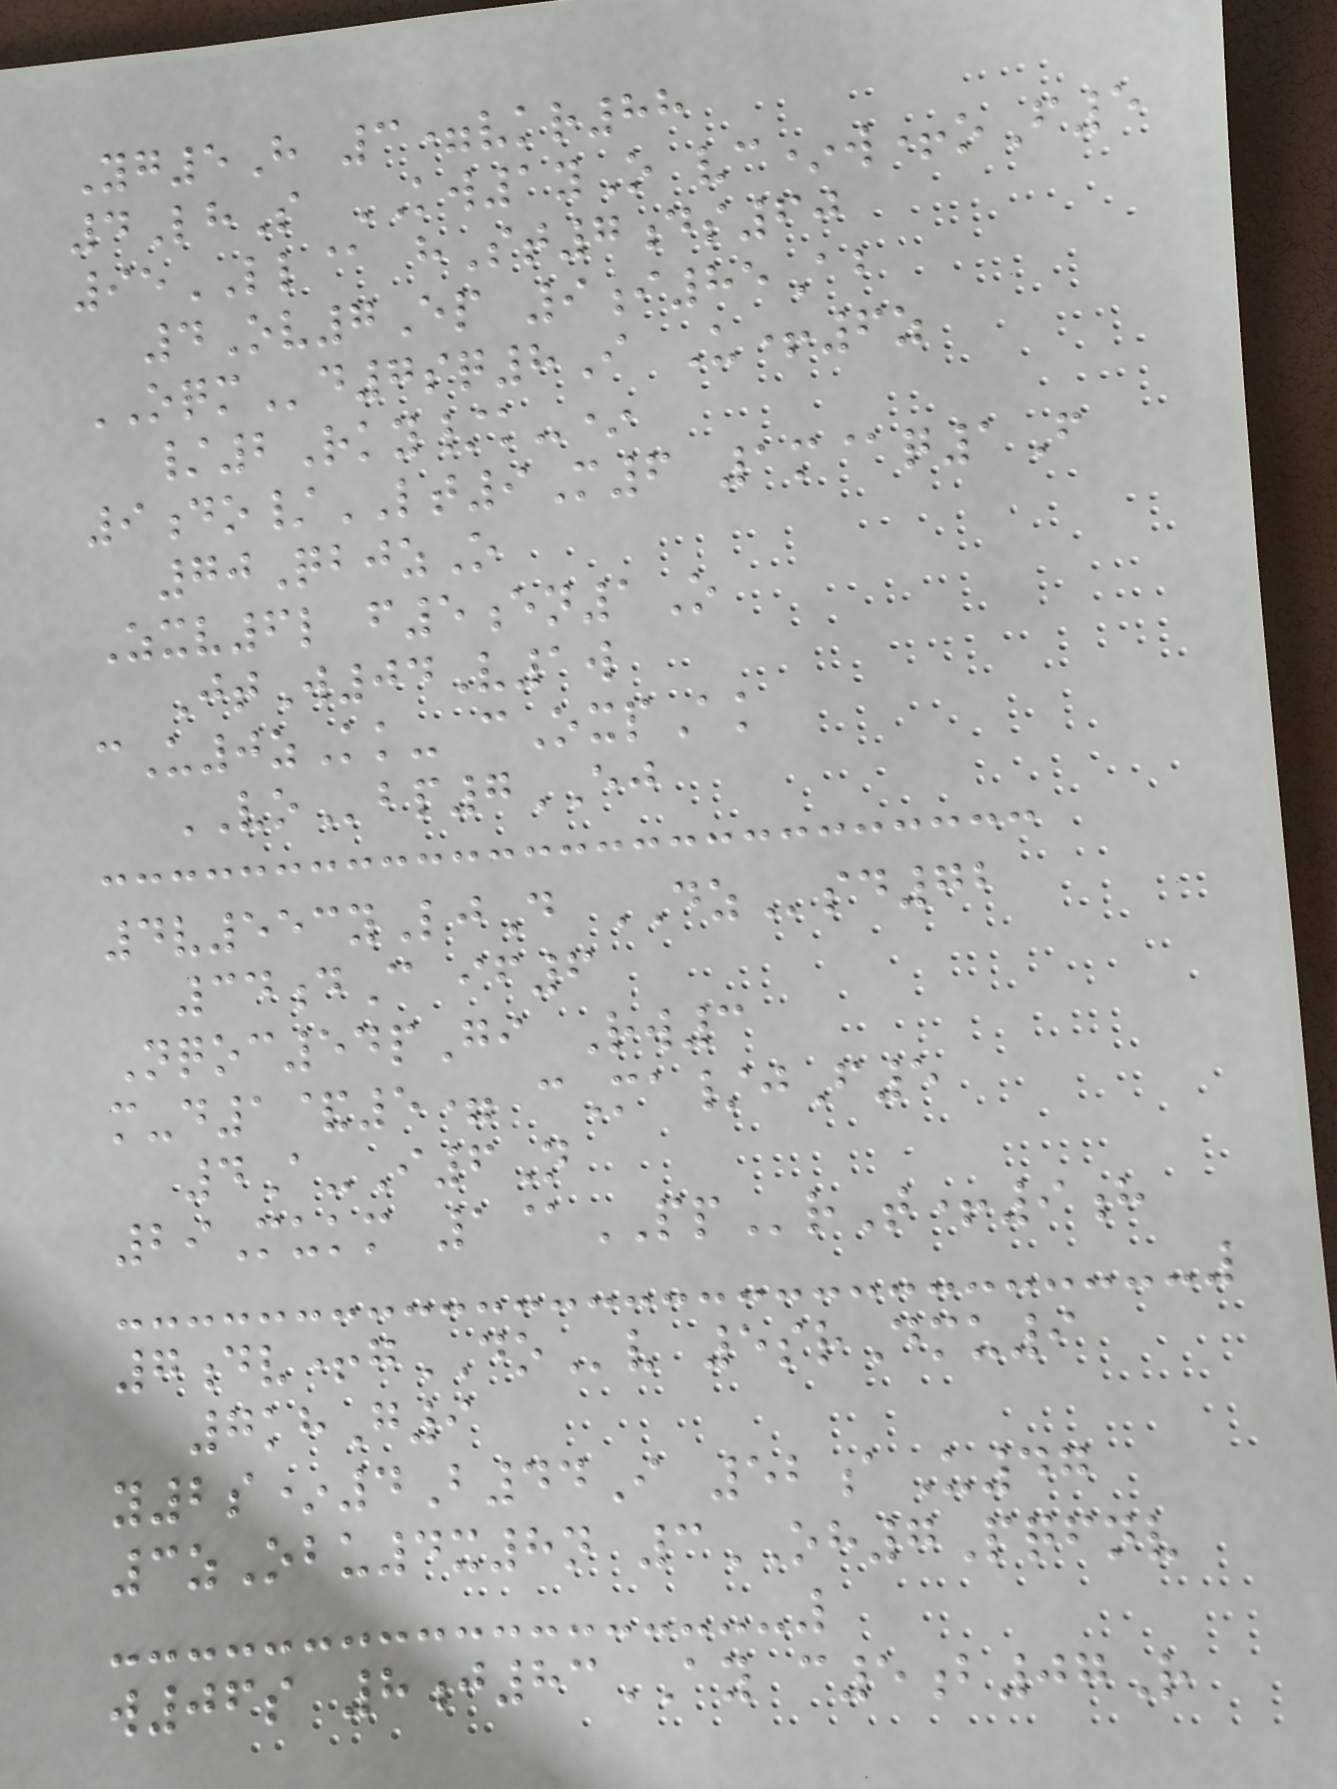Yg5H 3=vkr88
4LhS KW1yO vc*w+oF5
95LL@ hSt7ds60
4Ov7Ep 9i85Ab
OQMd7sq8I U+6z
/2Rky/k-*
9do/LT9M6 1m@q1F
70QbjzO
Zxv6l f5en1O
JtW04V1w
cU0zKk- cOxpAk
VObp7EJ
4v553yLjD DZsd72
34dC if6
Nqoc54pGi Rw3
m-d1&5= cMa/jF5
4A-I6N
29Mukm 1@PPrT+9h
7dv+gDOv 5srDmu9
7khG9
y2s*4B44I 52aU47
3zObu4x8n 3OH7Pqfnv
w06s 8j83AY c5b07R
